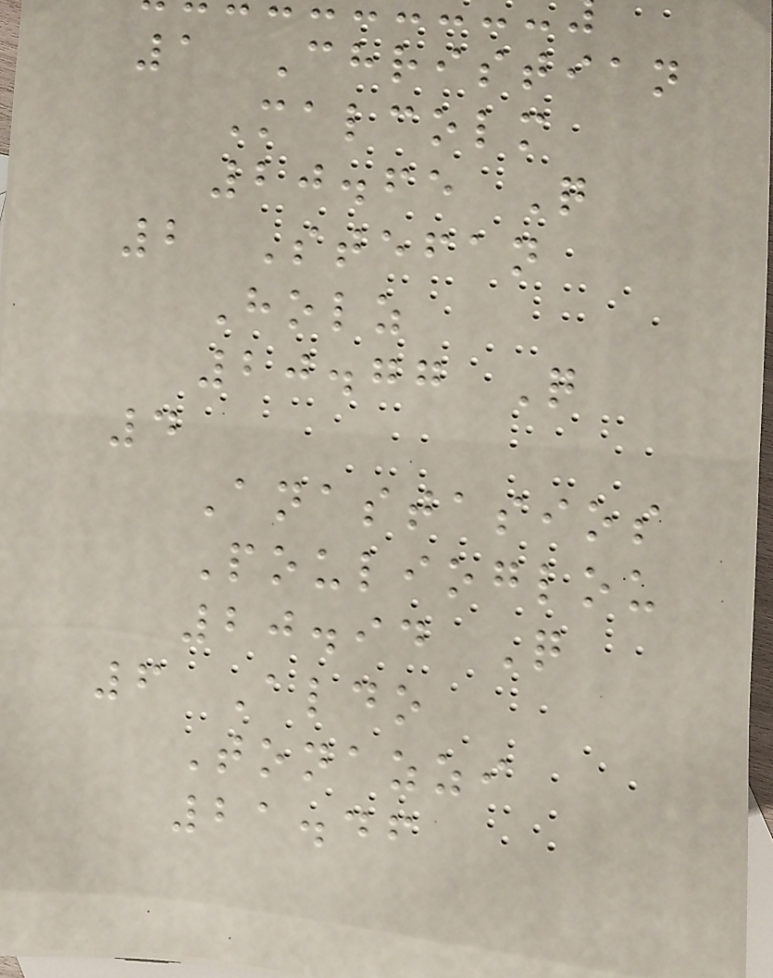1 Christian
Malcolm
20.65 Q
2 Stefan
Holz
20.77 Q
4
Anastasios
Poulioglou
20.94 Q
6 Aldo
Tonazzi
21.46
